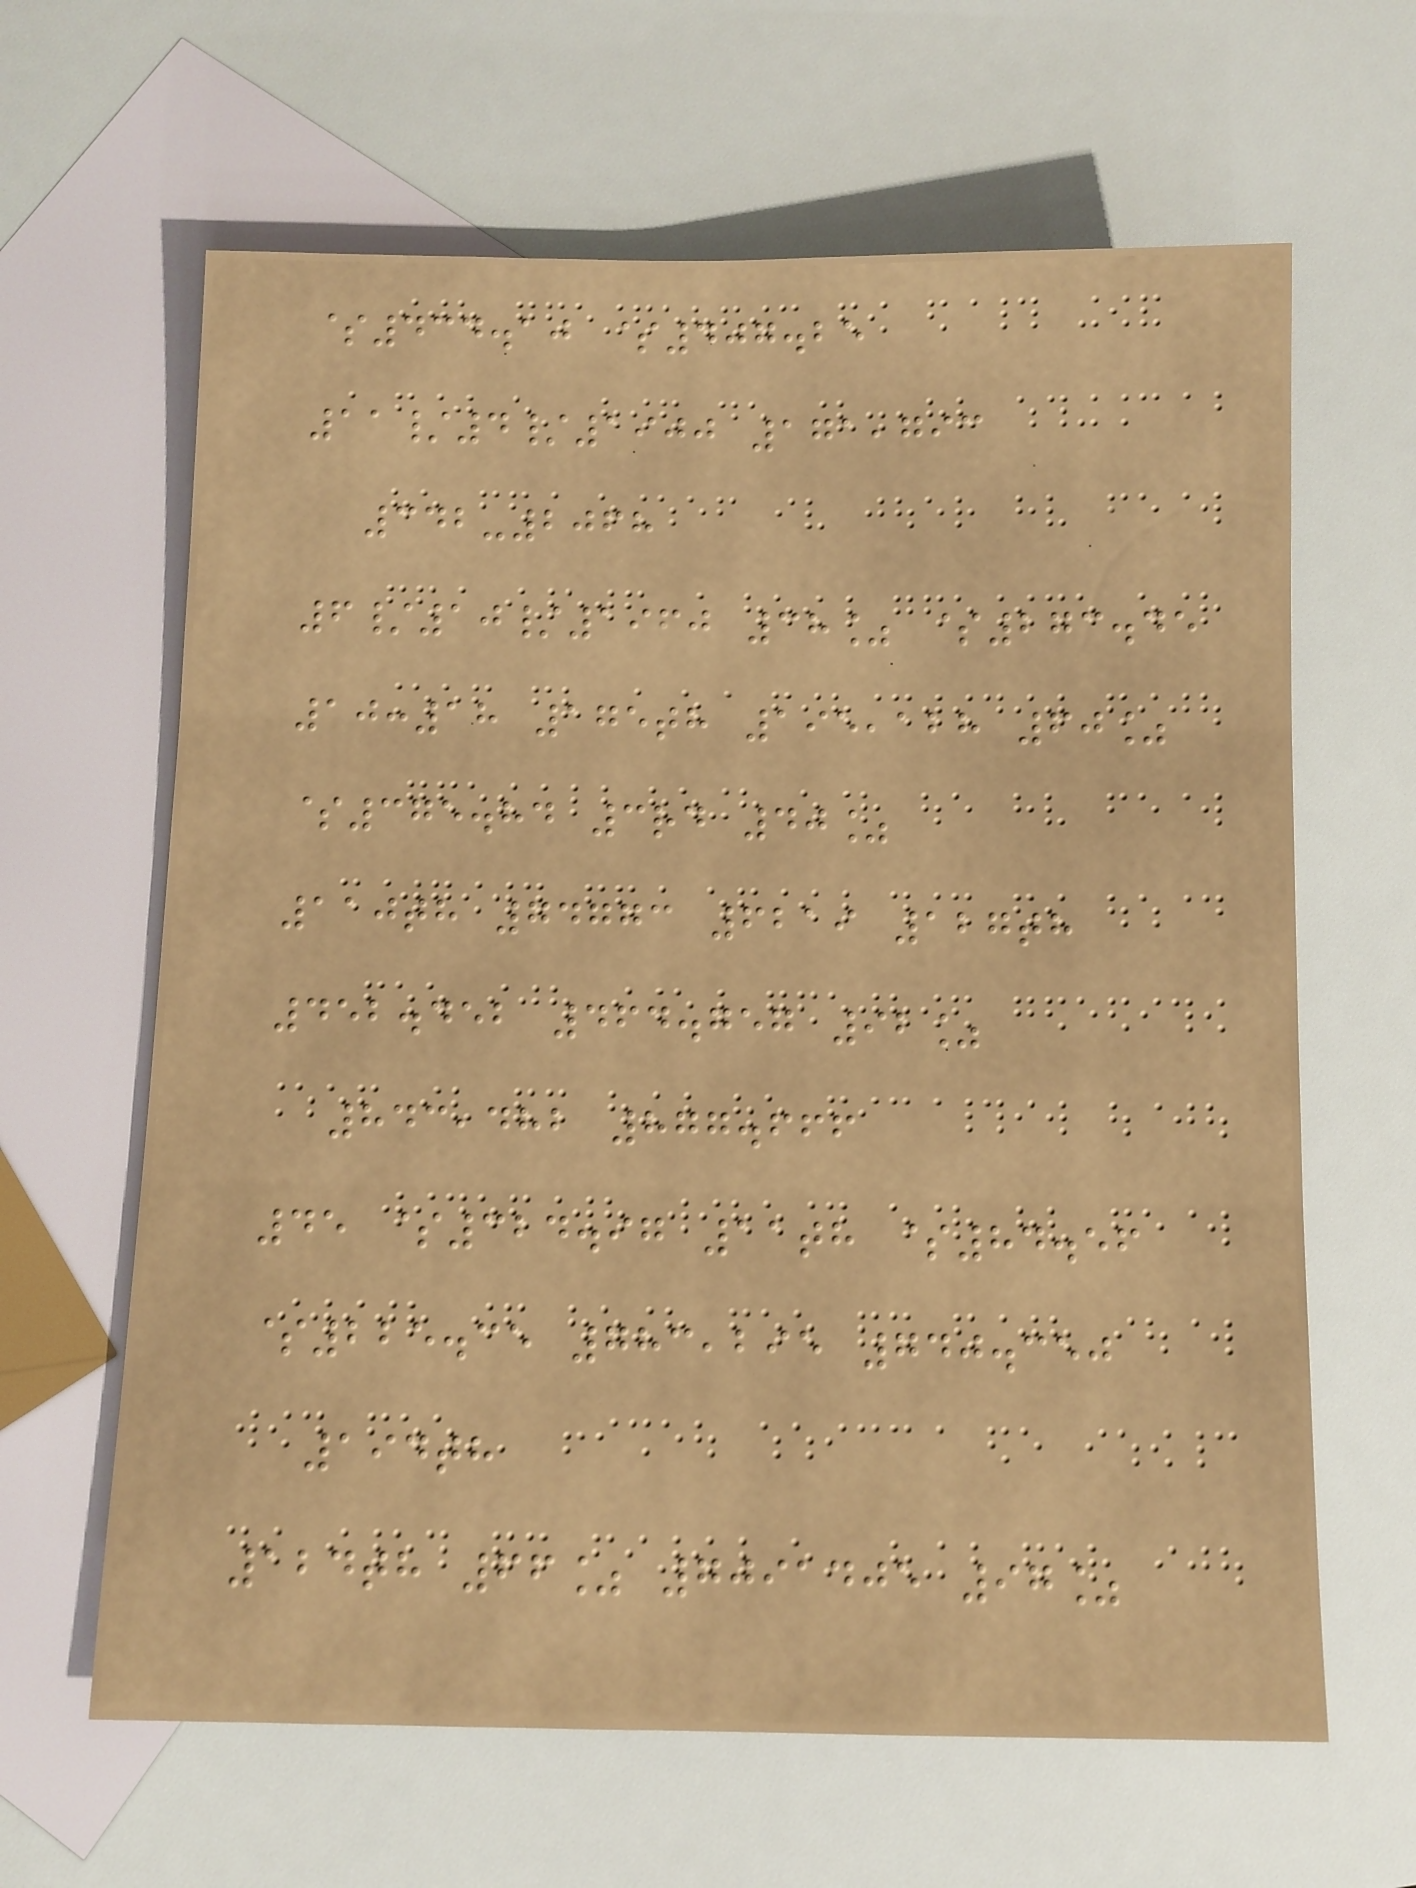$434.10 $407.25
11/4/1900 171,793
342-2068
6/10/1960 38% $273.45
10:18 175th 195,128 60%
$375.84 3rd 40%
110th 74773 6219 127th
452.452 464.757 92%
843,482 877.666
45 $324.97 11th $84.56
$225.35 783,295 740.350
194th
124th 66% 7091405 97%
